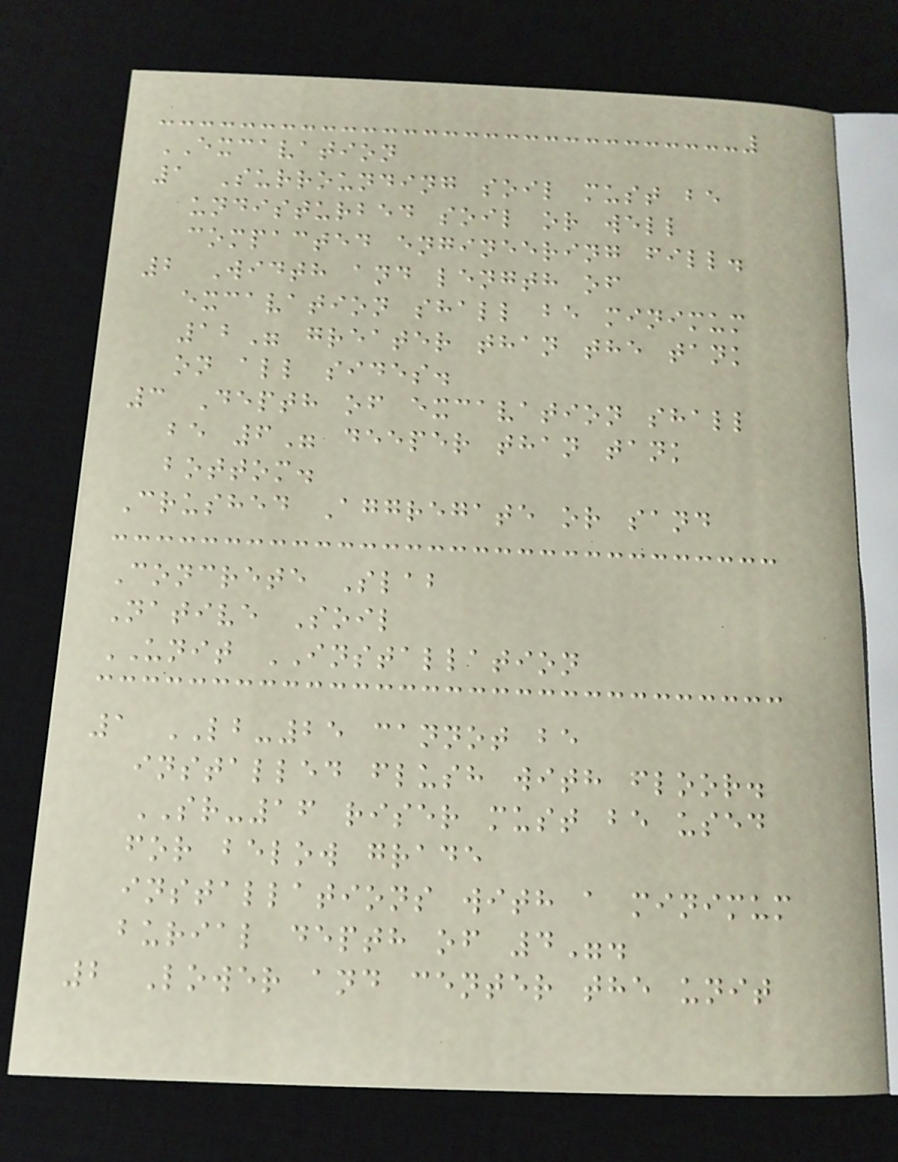EXCAVATION
1 Surrounding soil must be
undisturbed soil or well
compacted engineering fill.
2 Width and length of
excavation shall be minimum
12" greater than the tank
on all sides.
3 Depth of excavation shall
be 6" deeper than tank
bottom.
Crushed Aggregate or sand
Concrete Slab
Native Soil
UNIT INSTALLATION
1 LB-25 cannot be
installed flush with floor.
SR-16 riser must be used
for below grade
installations with a minimum
burial depth of 4".
2 Lower and center the unit
